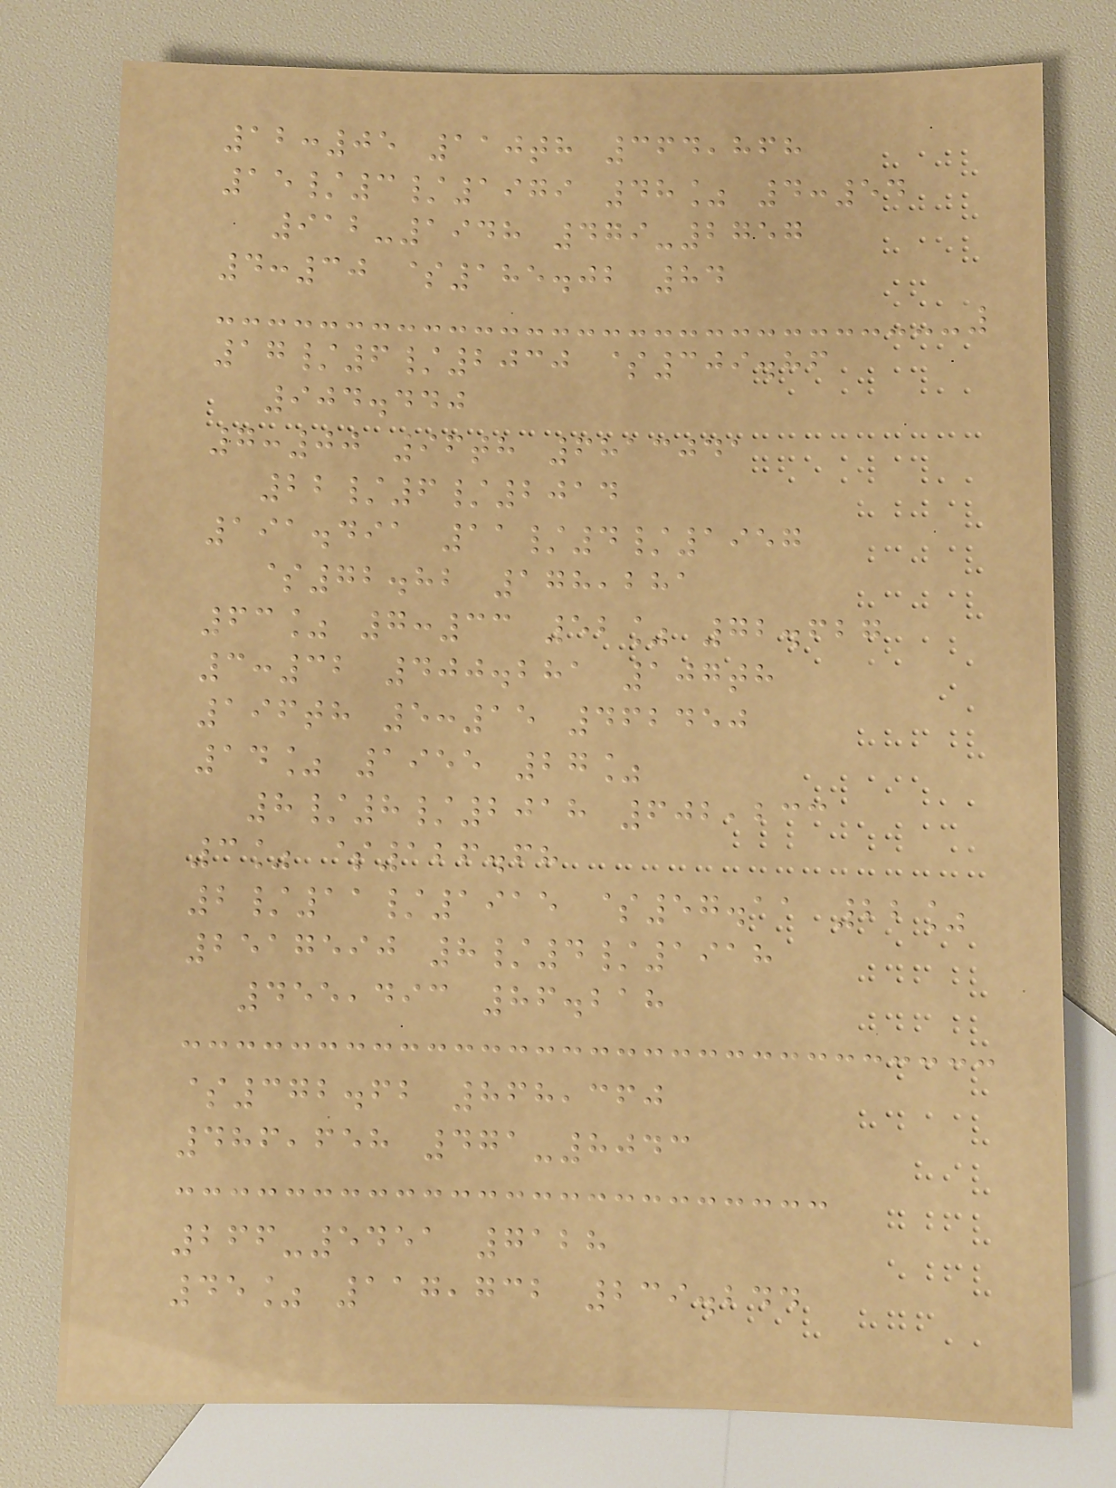12:05 110th 364,868
15/3/1979 48% 4:54
912-1948 479-2757
4:30 $185.02 84
17/6/2030 $309.86
904.440
7:00 96th 6813041
22/6/2014
191.491 11/4/1957
$72.82 178,281
63% 7:33 52% 72.627
3:32 400.281 107th
196th 5:15 462450
14% 1955 27%
8/8/2018 602,233
3% $126.68
2/11/1915 $57.11 22%
2517590 8/4/1918
455,493 86.218
$372.62 868,360
486,658 471-8043
266-5451 7128
45% 117,732 239.244
